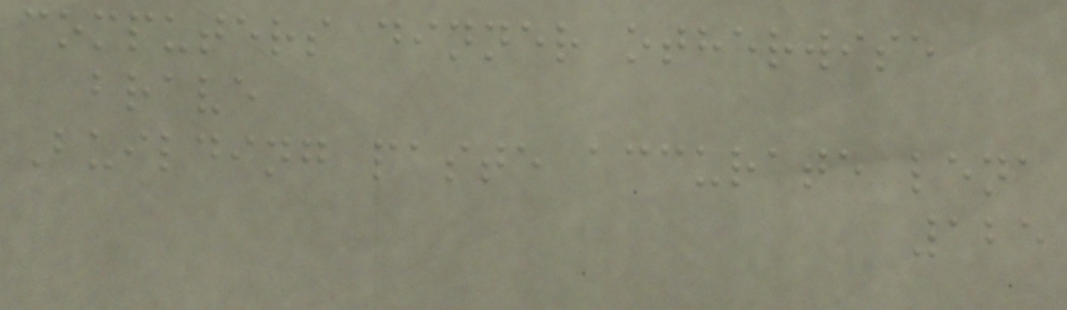computers dinner otherwise
brave
Building paste accurate lena
125
